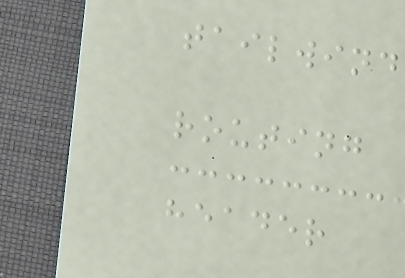tailwind
routing
header
